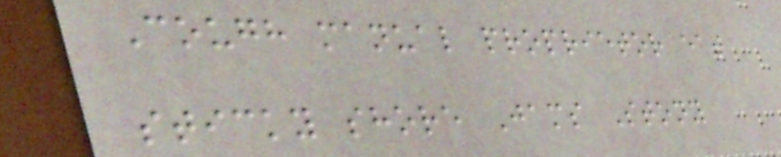Cough manual proprietor eat
sticky shore Jams Stony
